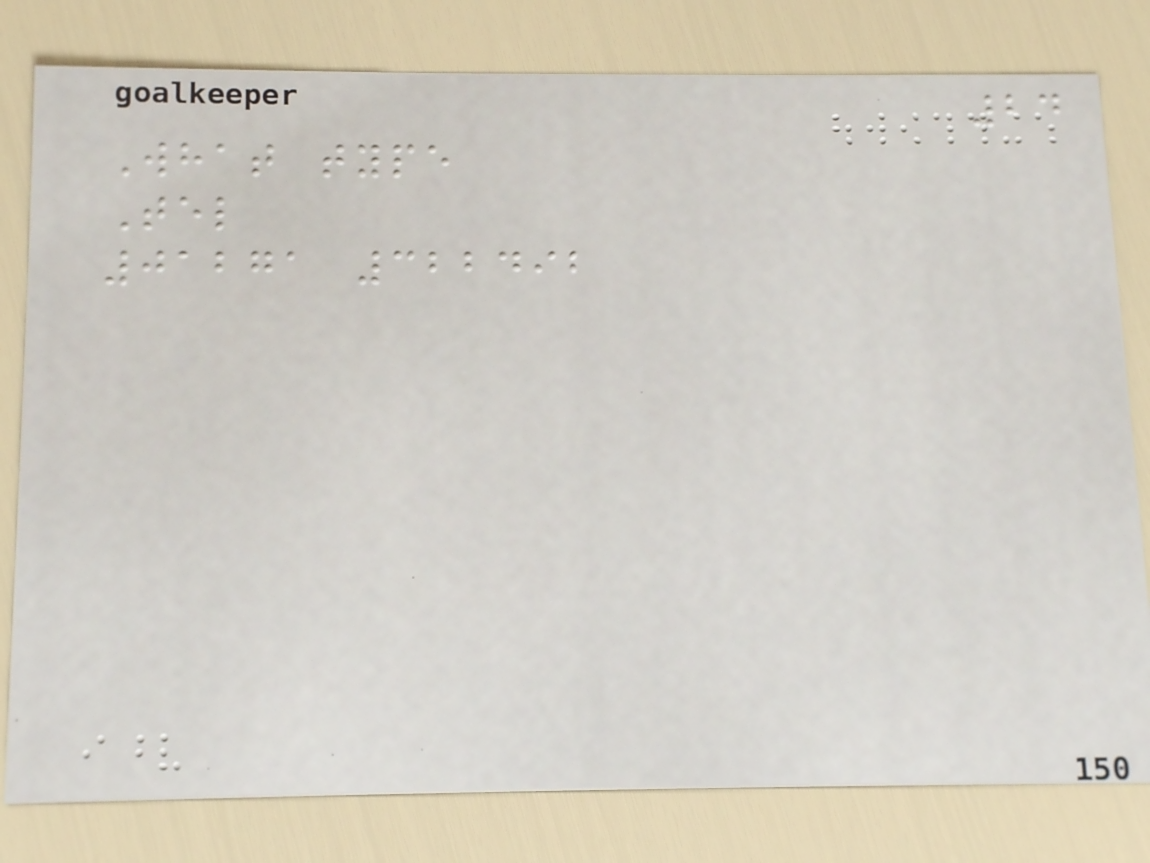24
What type
Tel
01271 322492
